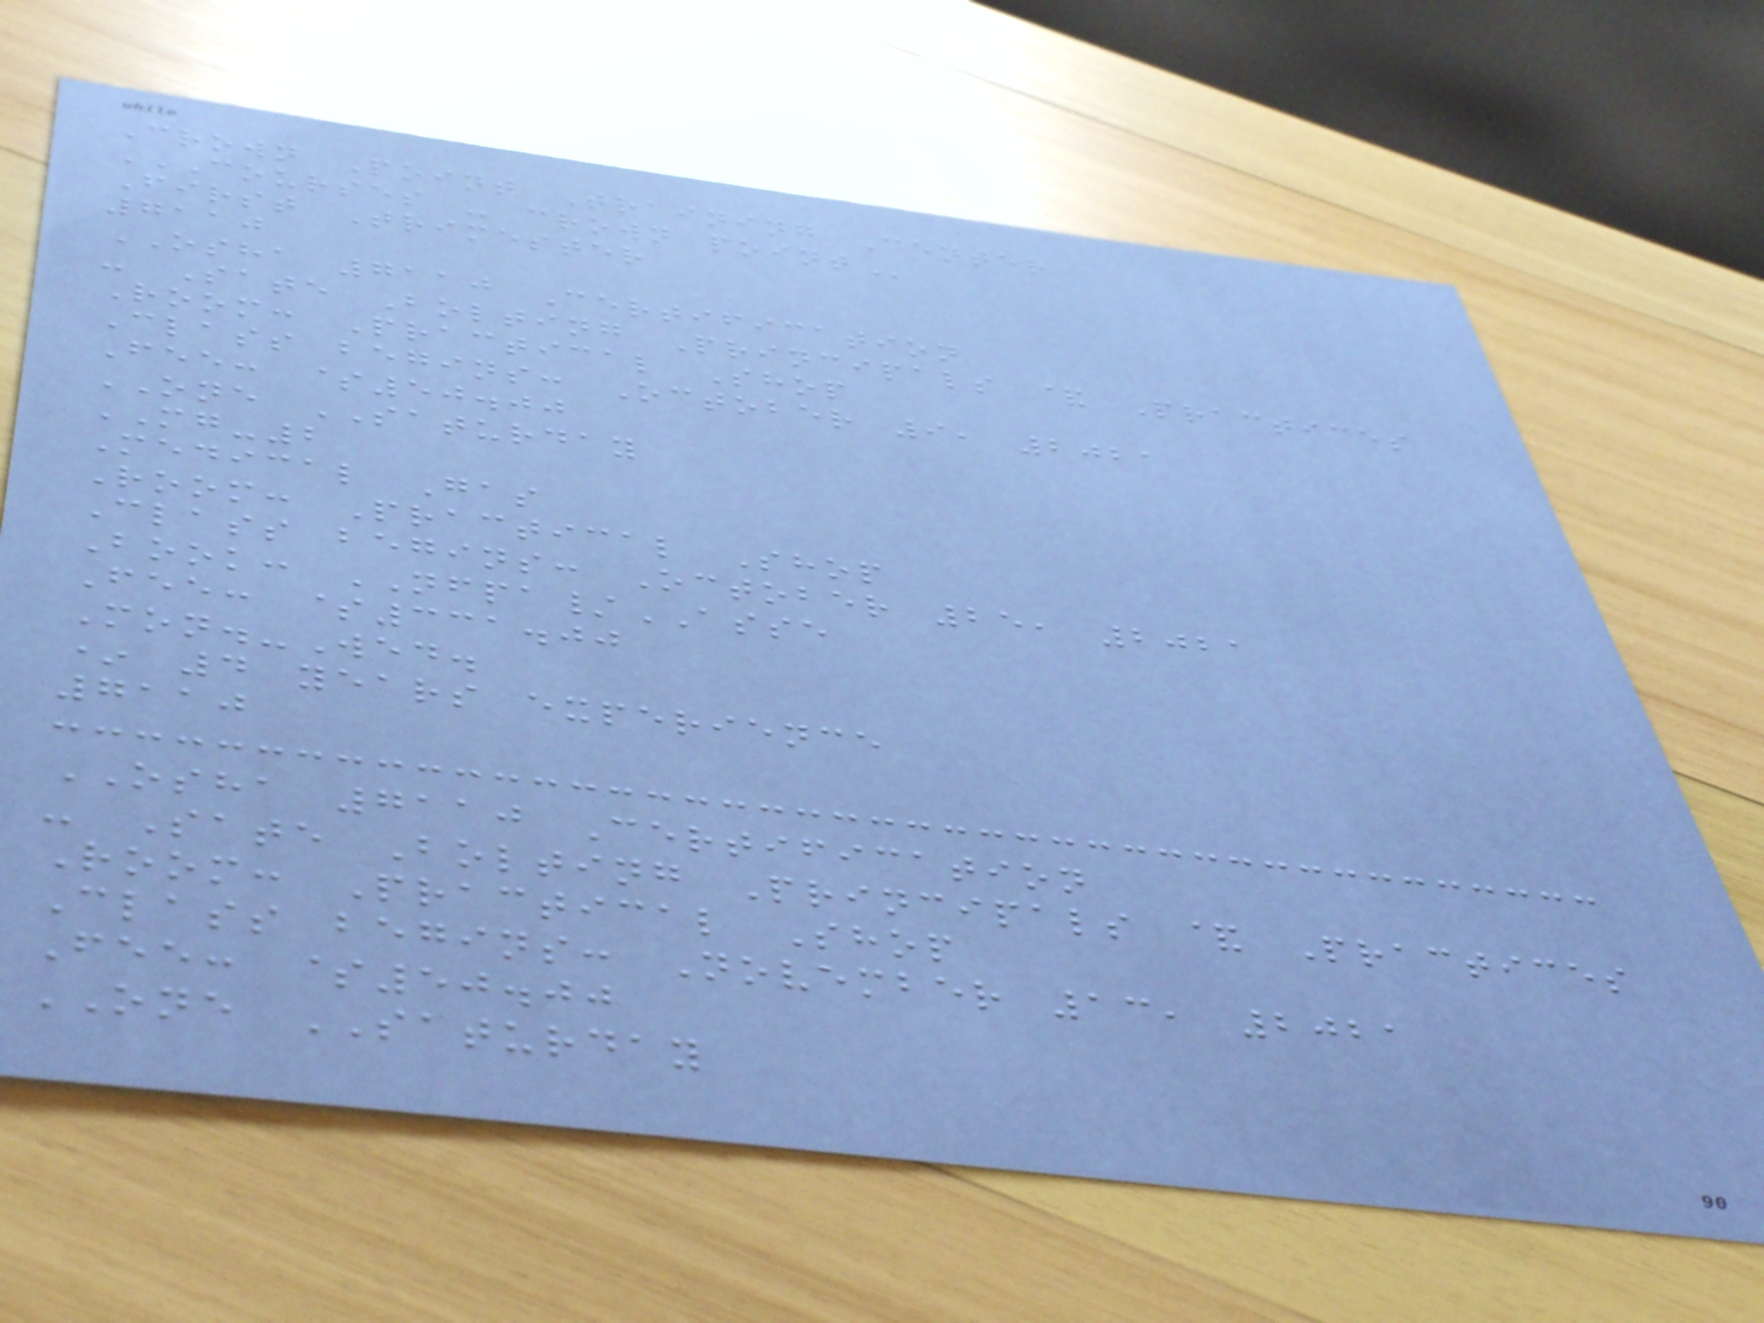Crown Point Training Center
COURSES - CROWN POINT
First Trimester
7110
OSHA 7110 Certification
- Sate Bolting Principals & Practices
Room: Practical Shop
Class begins: October 9, 2021
Fee: $50.00
ONE SATURDAY
MG-2
Medical Gas
Room: Practical Shop
Class begins: October 25, 2021
Book: NFPA/ASSE
Fee: $331.00
Mon.-Wed.
* 4 years experience
7110
OSHA 7110 Certification
- Sate Bolting Principals & Practices
Room: Practical Shop
Class begins: November 13, 2021
Fee: $50.00
ONE SATURDAY
